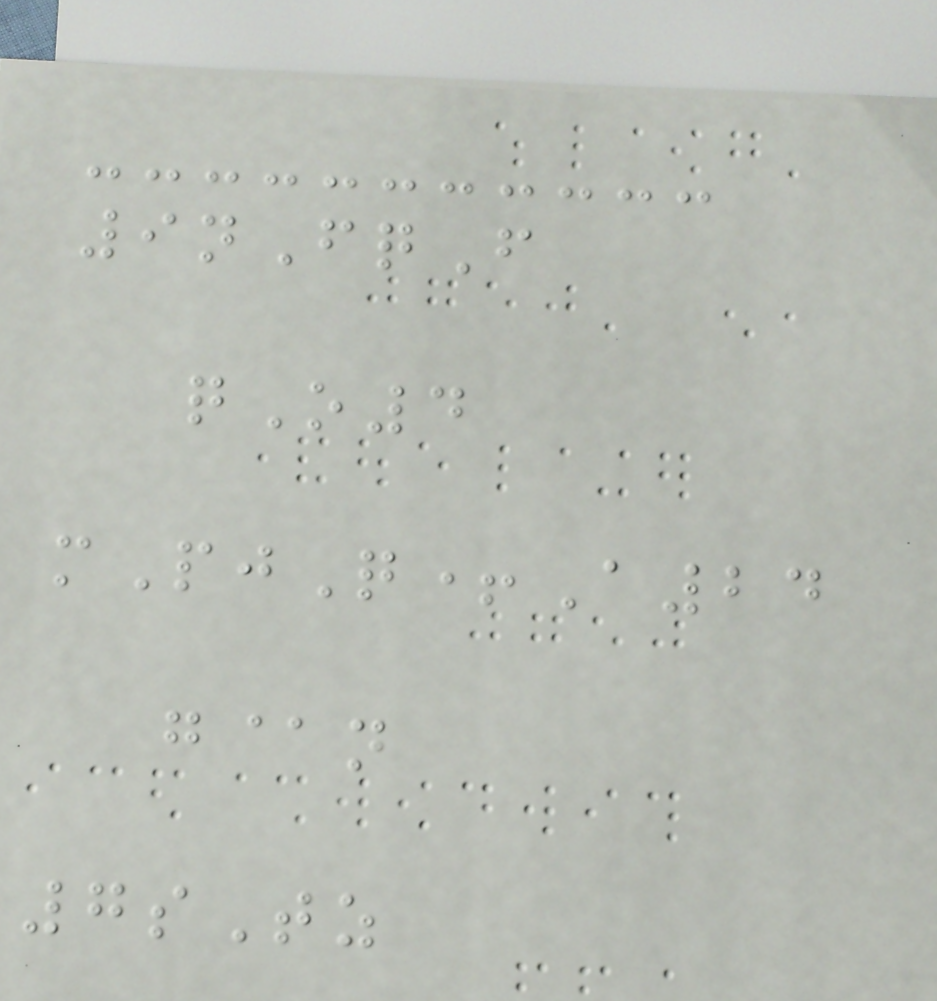9nFqF
qO4
mPjQ+A24
g@n
7sTz
